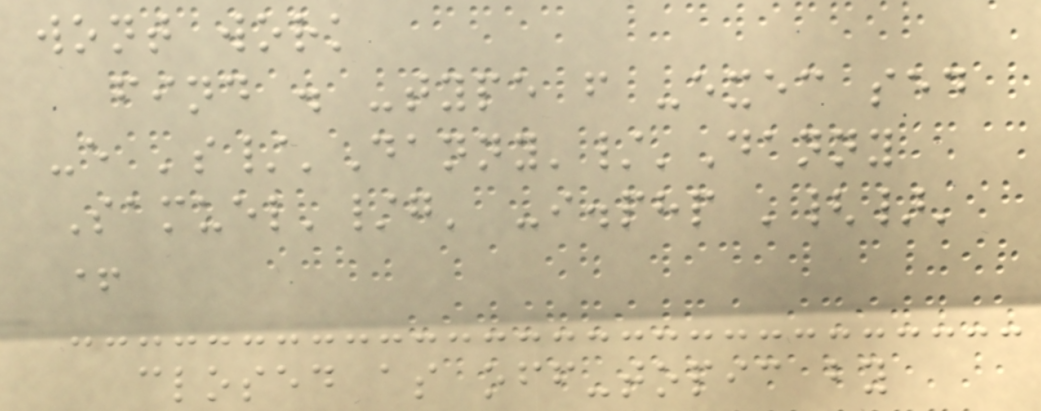wont work
find . -type f -exec sed
-e 's/'Danny'/'Danny
Samuel'/g' -i.php '{}'
+
closed as off-topic by
